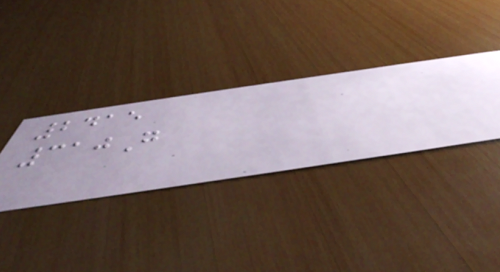2415
310G
